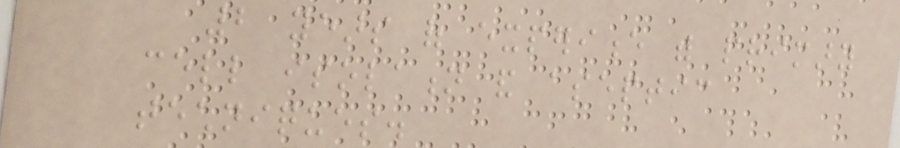2 years of experience with primary
cell isolation and aseptic
techniques.
